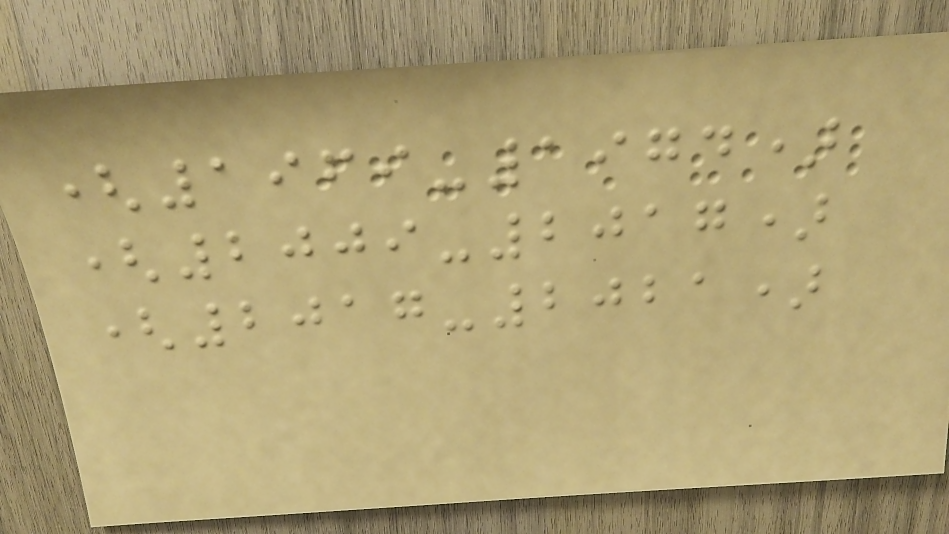(1969-1974)
(2009-2017)
(2017-2021)
